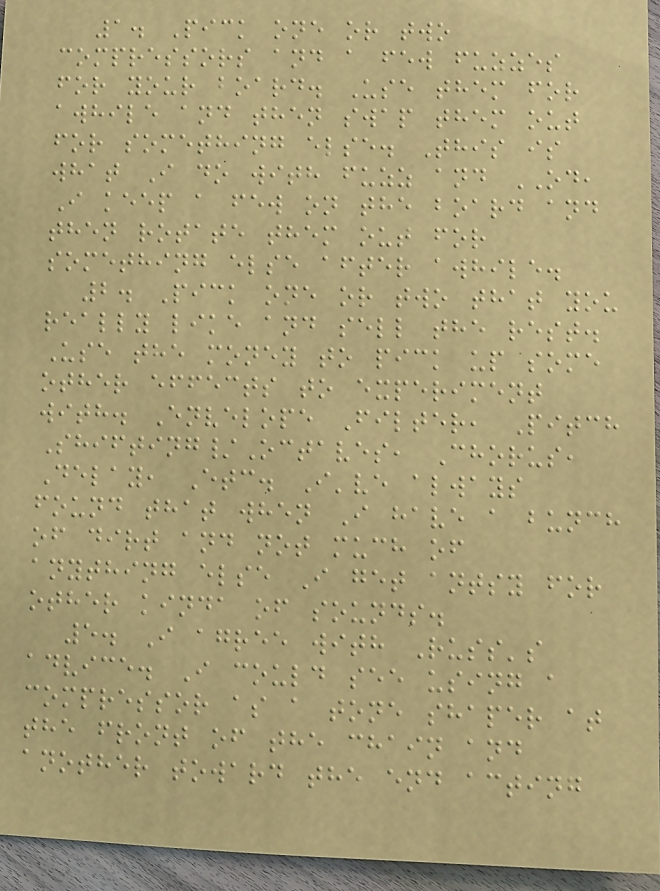1. Pick one or two
compressors and a few fuzzes
for your board. Use them for
awhile and then swap them out
for something else. This is
what I do with fuzz and OD,
I keep a few on the board and
then rotate them out for
something else after awhile.
2. Pick one or two that you
really like and sell the rest.
Use the money to pick up some
other effects to experiment
with. Envelope Filter, Pitch
Shifting/Octaves, Chorus,
Delay, Etc. I've always
found that when I have a bunch
of dirt and not much of
anything else I get antsy for
other kinda of sounds.
5. I agree with Russ's
advice. I could see using a
compressor as a tone shaper at
the front of the chain and
another toward the end acting
